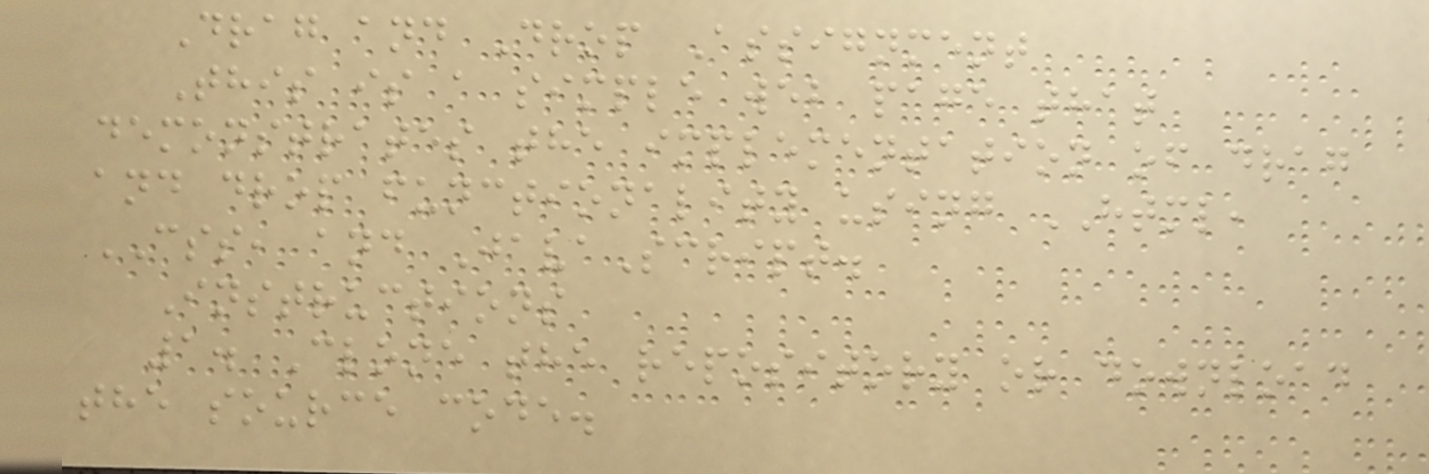Drag and Drop Assignment
This is a simple web page that
demonstrates the implementation of drag
and drop functionality using HTML,
CSS, and JavaScript.
Instructions
1. Clone the repository or download
the source code.
